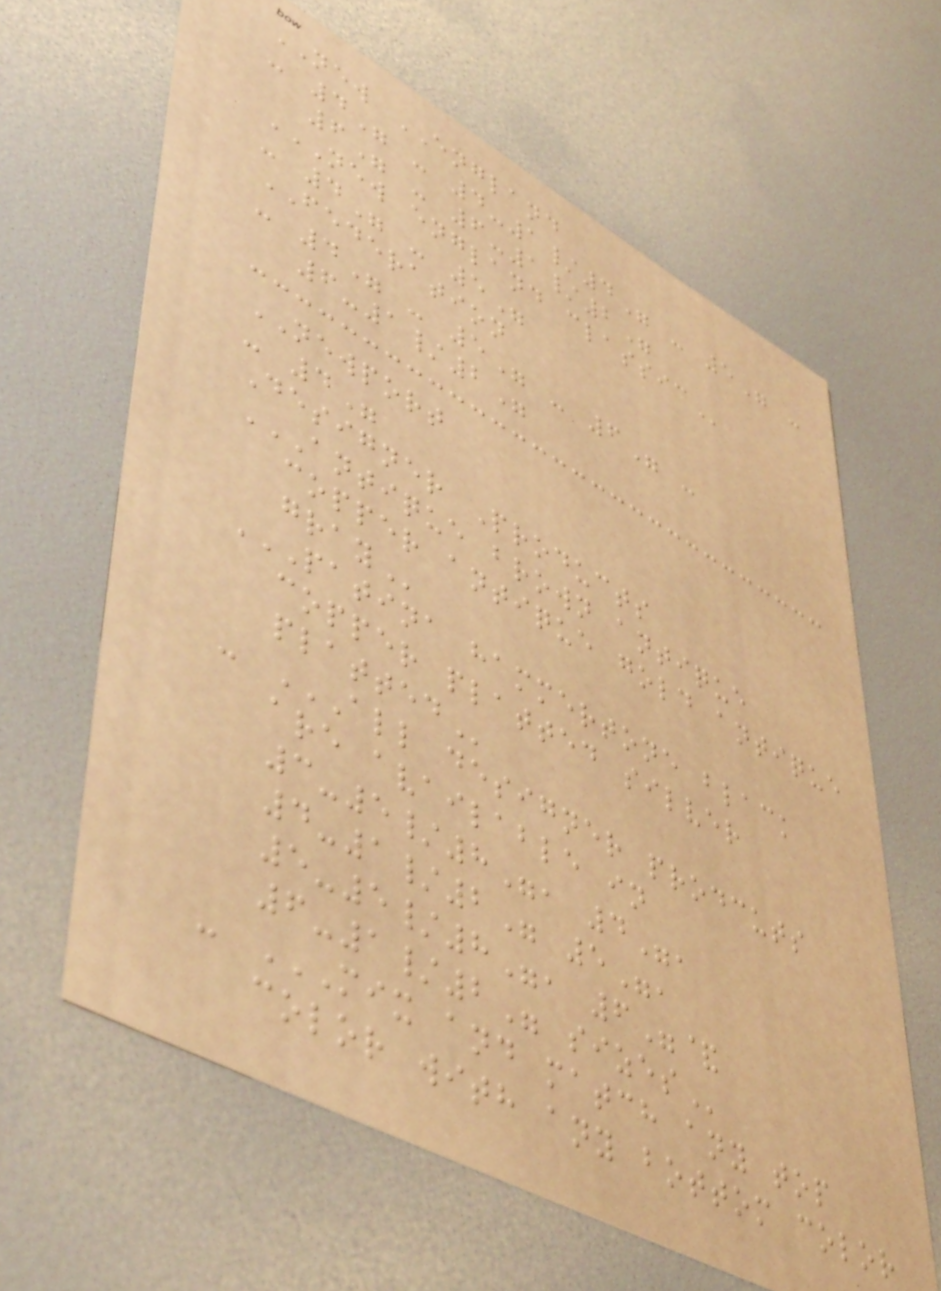NEW ENGLAND
- 4" - 4-1/4" - 5" -
6" - 6-1/2"
NEW ENGLAND CLASSIC
- 4" - 5"
FEDERATION
- 4" - 5" - 6" -
6-1/2"
NEWPORT
- 4"
Designer Products
ANTIQUE BROWN ANTIQUE
COPPER ANTIQUE GOLD ANTIQUE
GRAY
PATINA HAMMERTONE BLACK
COPPER PLATTED SILVER
PLATTED
- ALL DESIGNER PRODCUTS
ARE AVAILABLE IN
3-5/8", 4",
4-1/2" 5",
5-5/8", 6"&
6-1/2" SIZES
- MIX AND MATCH ANY TOP
COLOR WITH ANY BOTTOM COLOR
